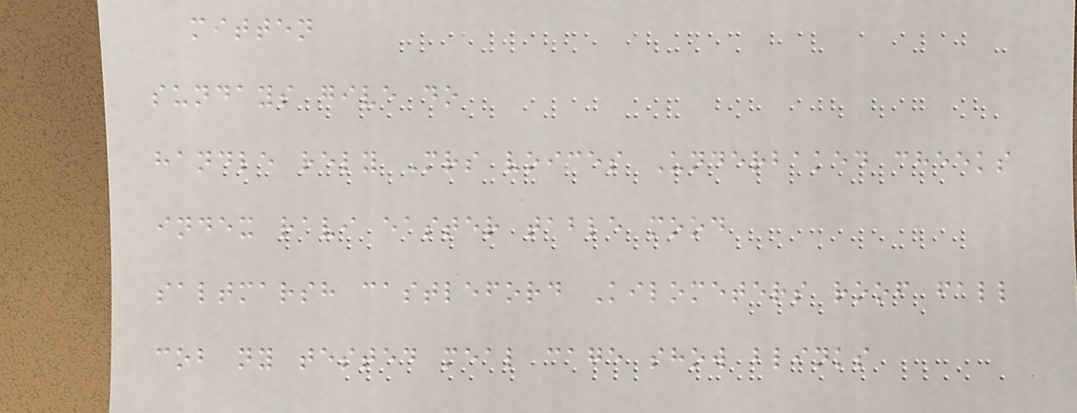mitten
sundays give do
handle rely Mrs voices Underbaked cheeks
index ravi easter table mood
saltmarsh castleford Kilometers roof fall
cob ny tested meal cage show blinks
